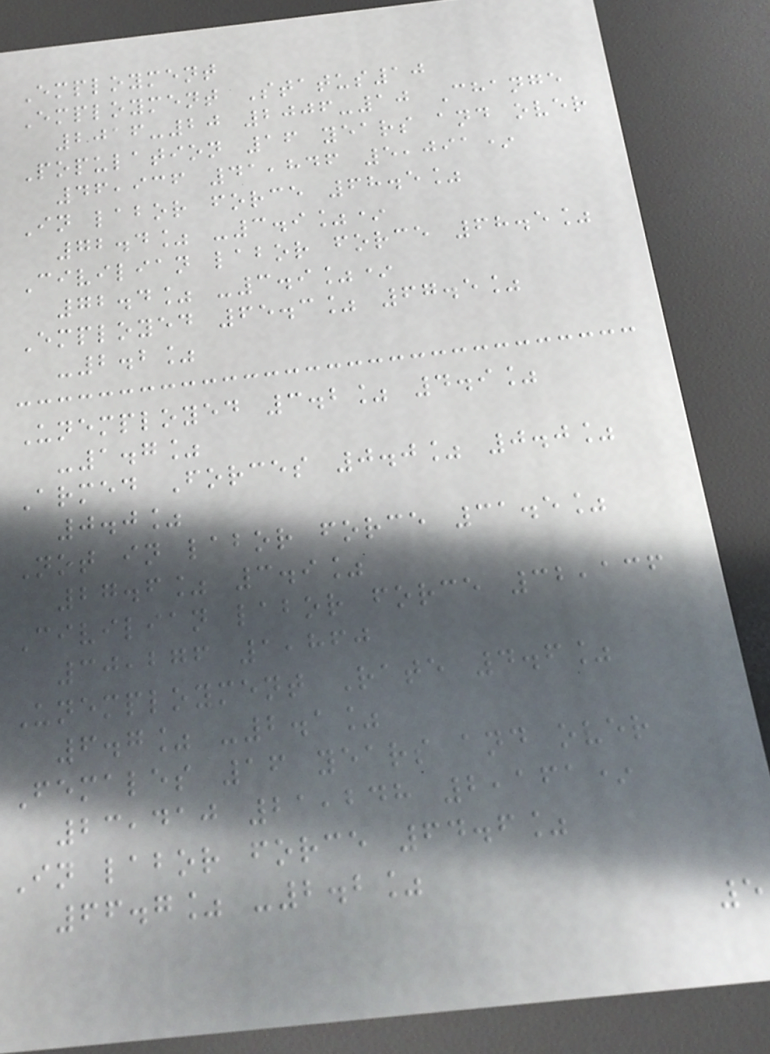Employment
Employment Status10
2016-20 2006-10 Change
Population 16 years and over
46,936 41,846 5,091*
In labor force 68.5%
72.4% -3.9%*
Civilian labor force 68.5%
72.4% -3.9%*
Employed 65.3% 67.5%
-2.2%
Unemployed 3.2% 4.9%
-1.7%
Armed Forces 0.0% 0.0%
0.0%
Not in labor force 31.5%
27.6% 3.9%
Civilian labor force 32,136
30,276 1,860
Unemployment Rate 4.6%
6.7% -2.1%
Females 16 years and over
23,410 21,248 2,161*
In labor force 64.6%
66.7% -2.2%
5
